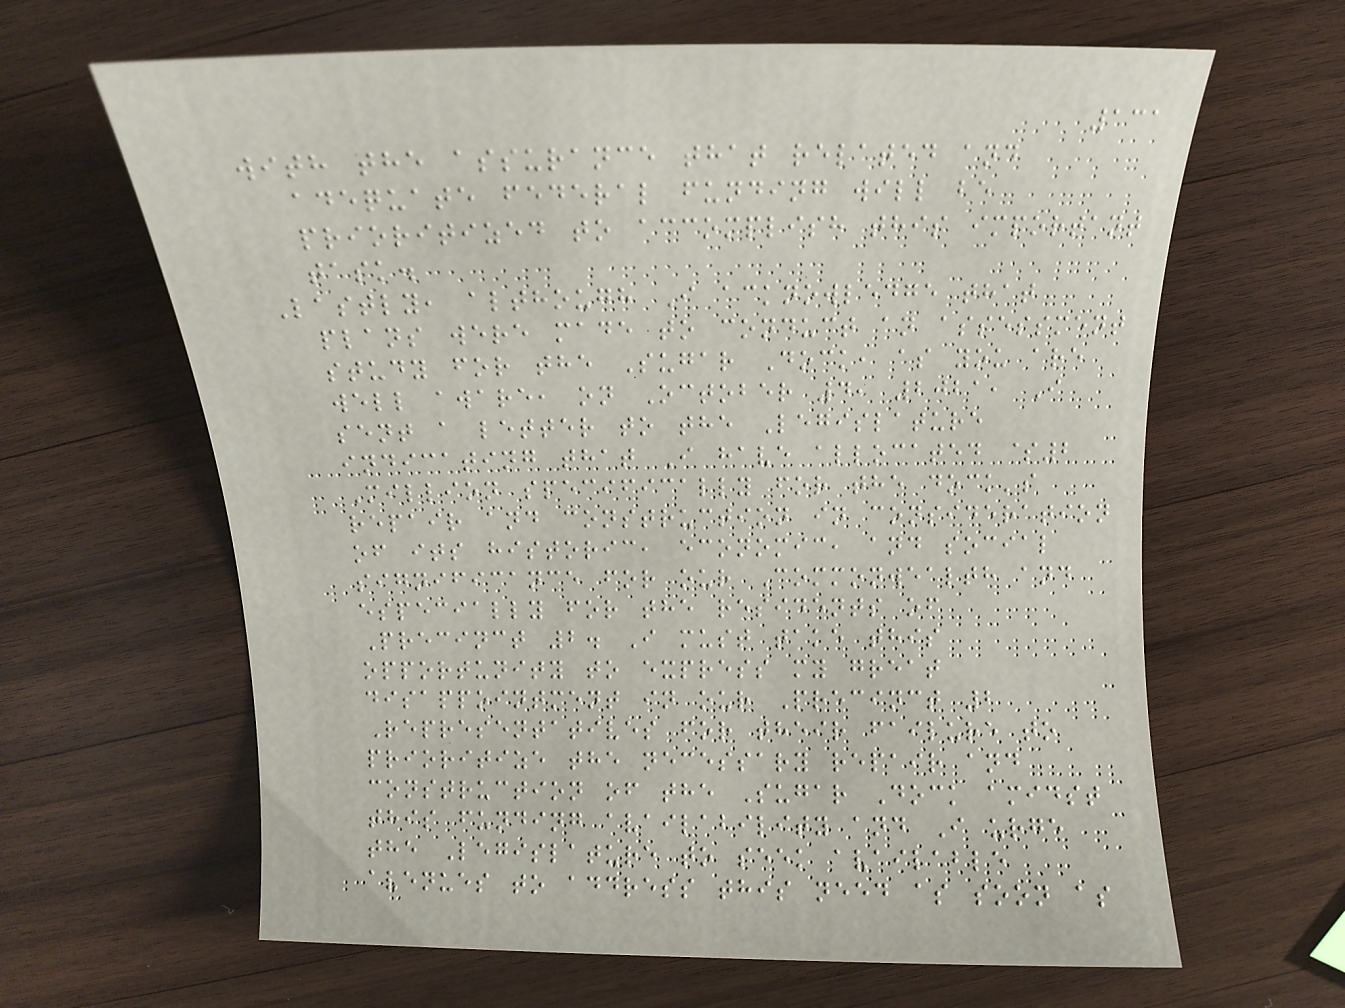131
with the assurance that related and
adequate federal funding will be
prioritized to accomplish this important
task.
Lastly, although I acknowledge that
plans were made to conduct an assessment
study for the Sugar Dock, as you are
well aware, on October 4, 2021, I
sent a letter to the Legislature
indicating that I have allocated $2
Million specifically for the dock's
repair and construction in consideration
of its historic, economic, and social
significance for our Commonwealth and
especially for the residents of
Precinct 2. I must take this
opportunity to express my great
disappointment in our Precinct 2
Representatives for their failure to
prioritize the necessary repair and
construction of the Sugar Dock amidst
this funding availability and I urge
the Legislature to seek available
avenues to address this need as soon as
